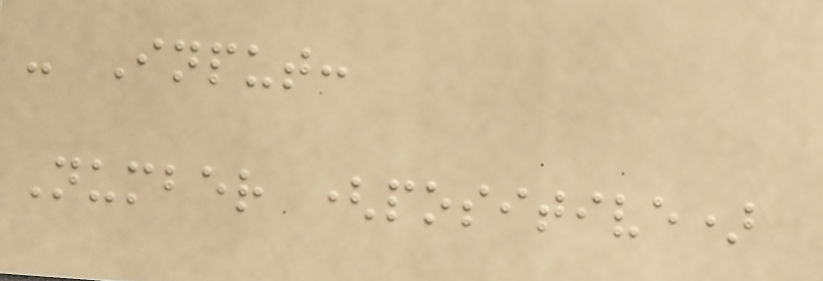- Input:
Number (positive)
